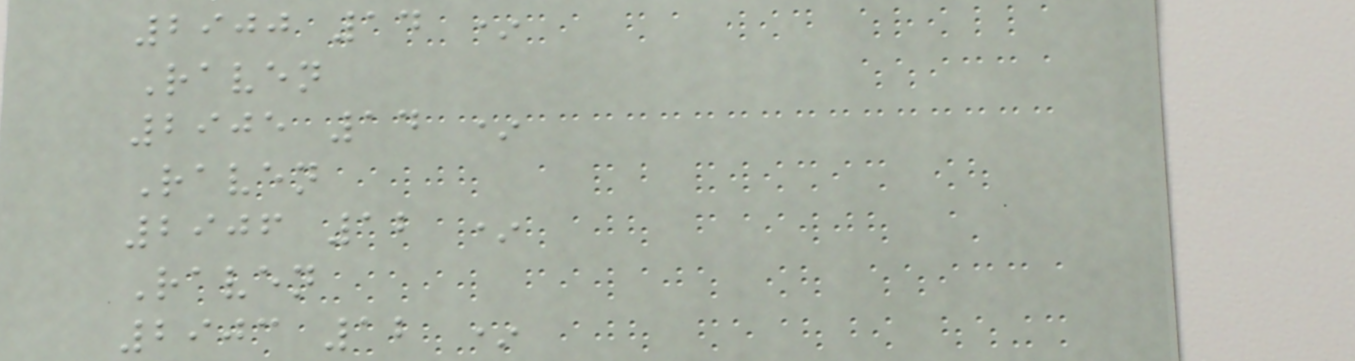2900 14 *
Raven
2905 14 *
Raven
2906 12 *
Raven
2903 12 *
